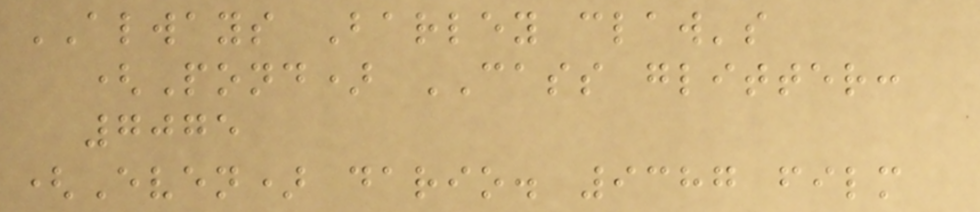ALWAYS Barley claw's
(Pond) CASS glitter:
7075
(Even) dario. 9387 film
